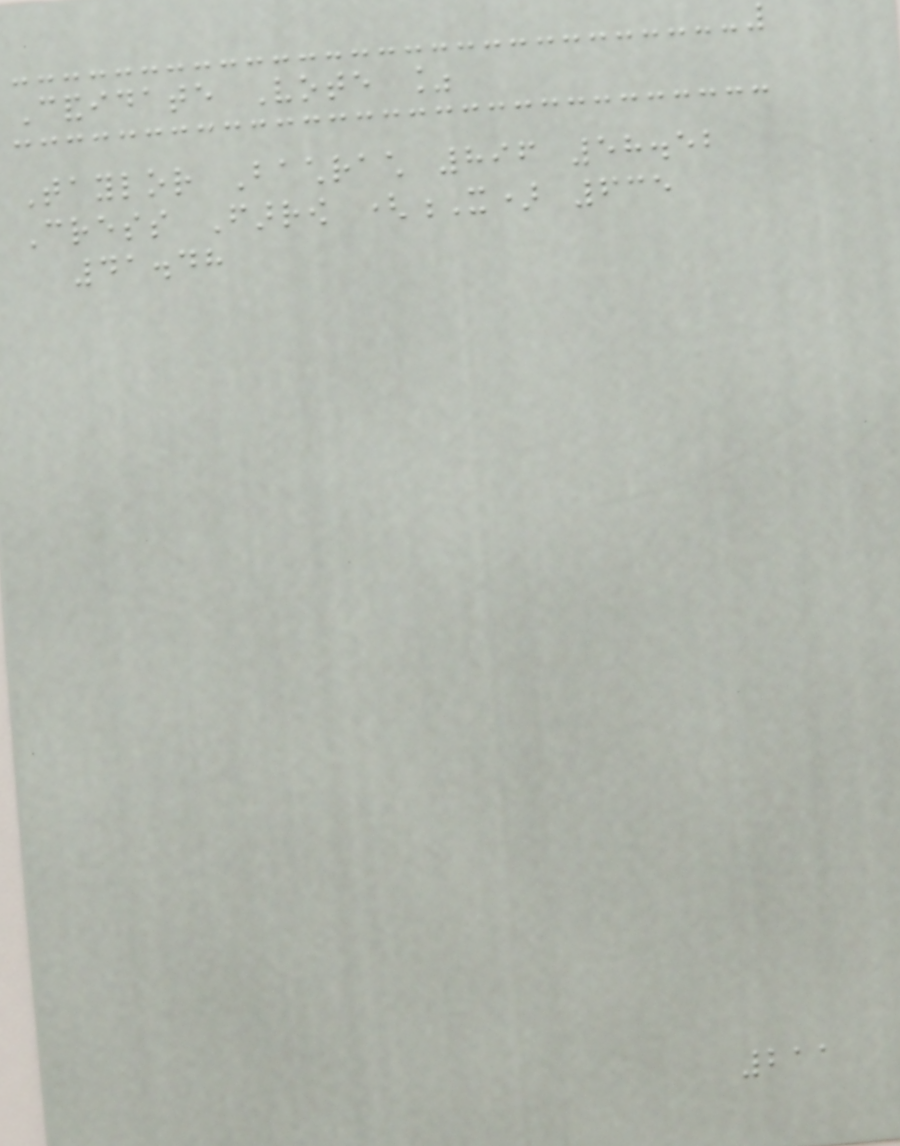Candidate Vote %
Taylor Bachrach 896 58.52
Cress Farrow (X) 635
41.48
211
